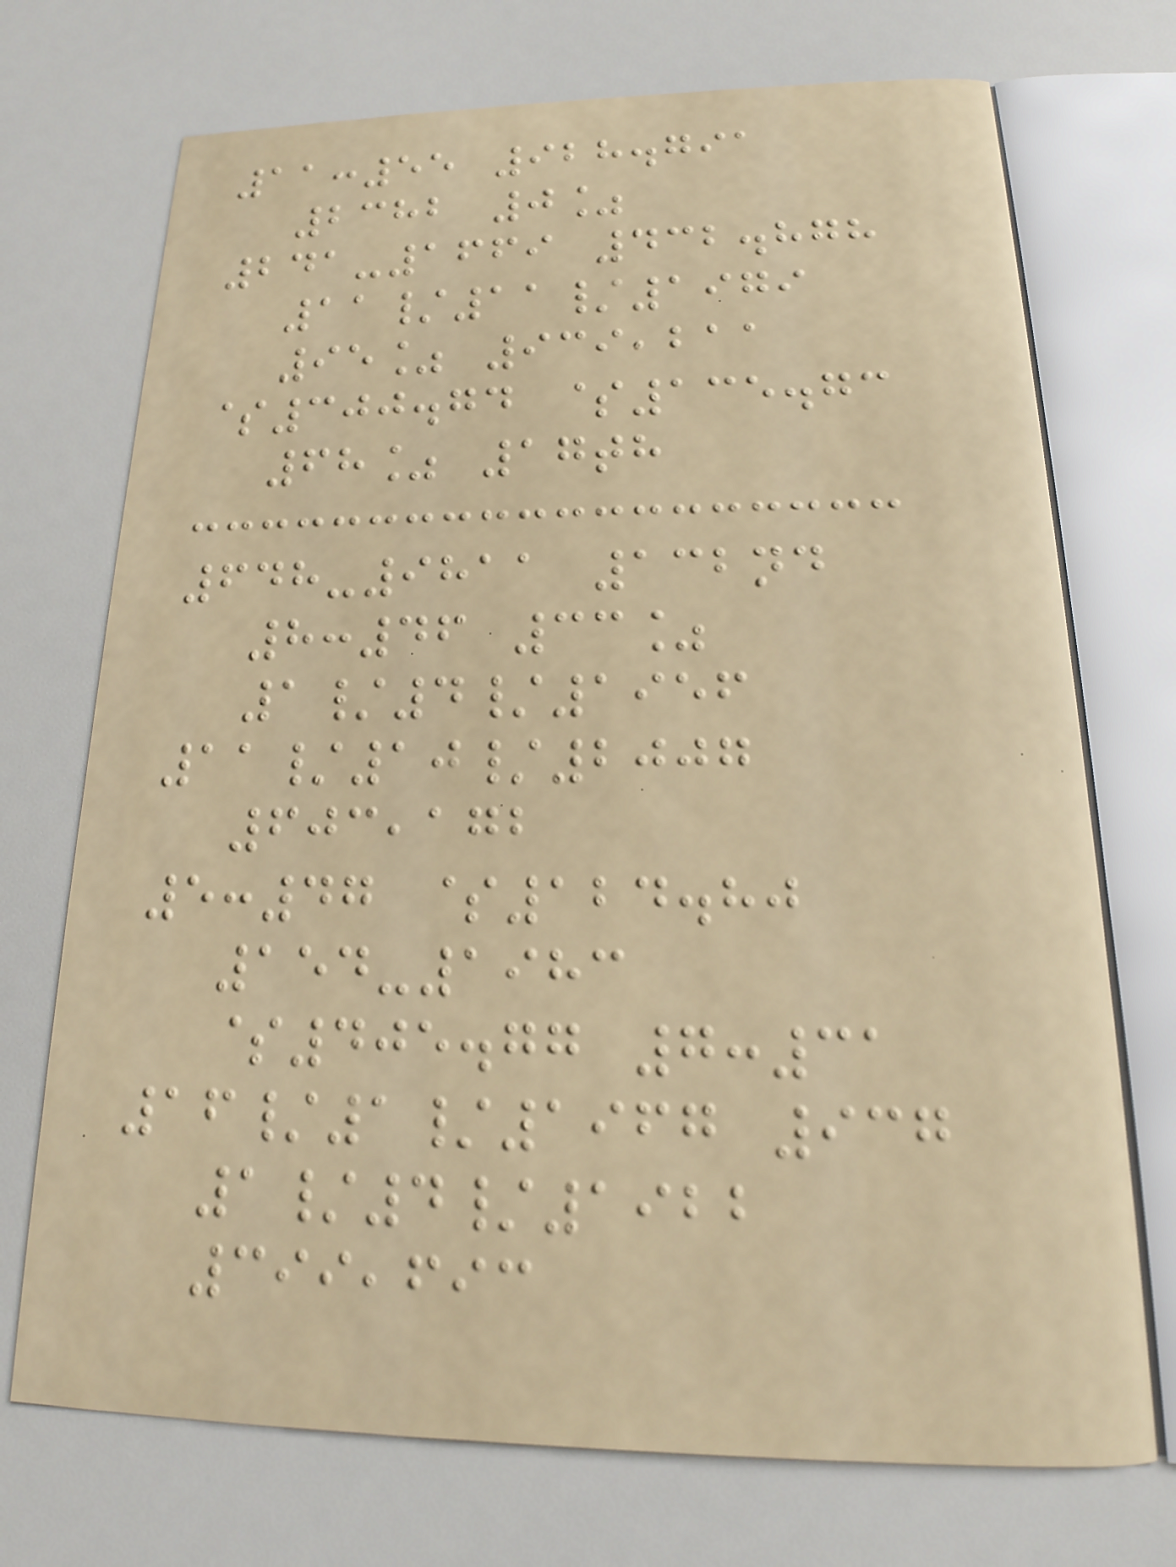11:55 928.791
2382 0%
241-1669 432.878
11/11/1979
95% 939,211
$300.74 $135.73
68% 17th
648-9811 132nd
8:46 33%
1/4/1956
11/10/2007
603,172
5:47 $124.80
154-1983
$405.77 7:31
16/1/1967 937
1/4/1922
399,693
